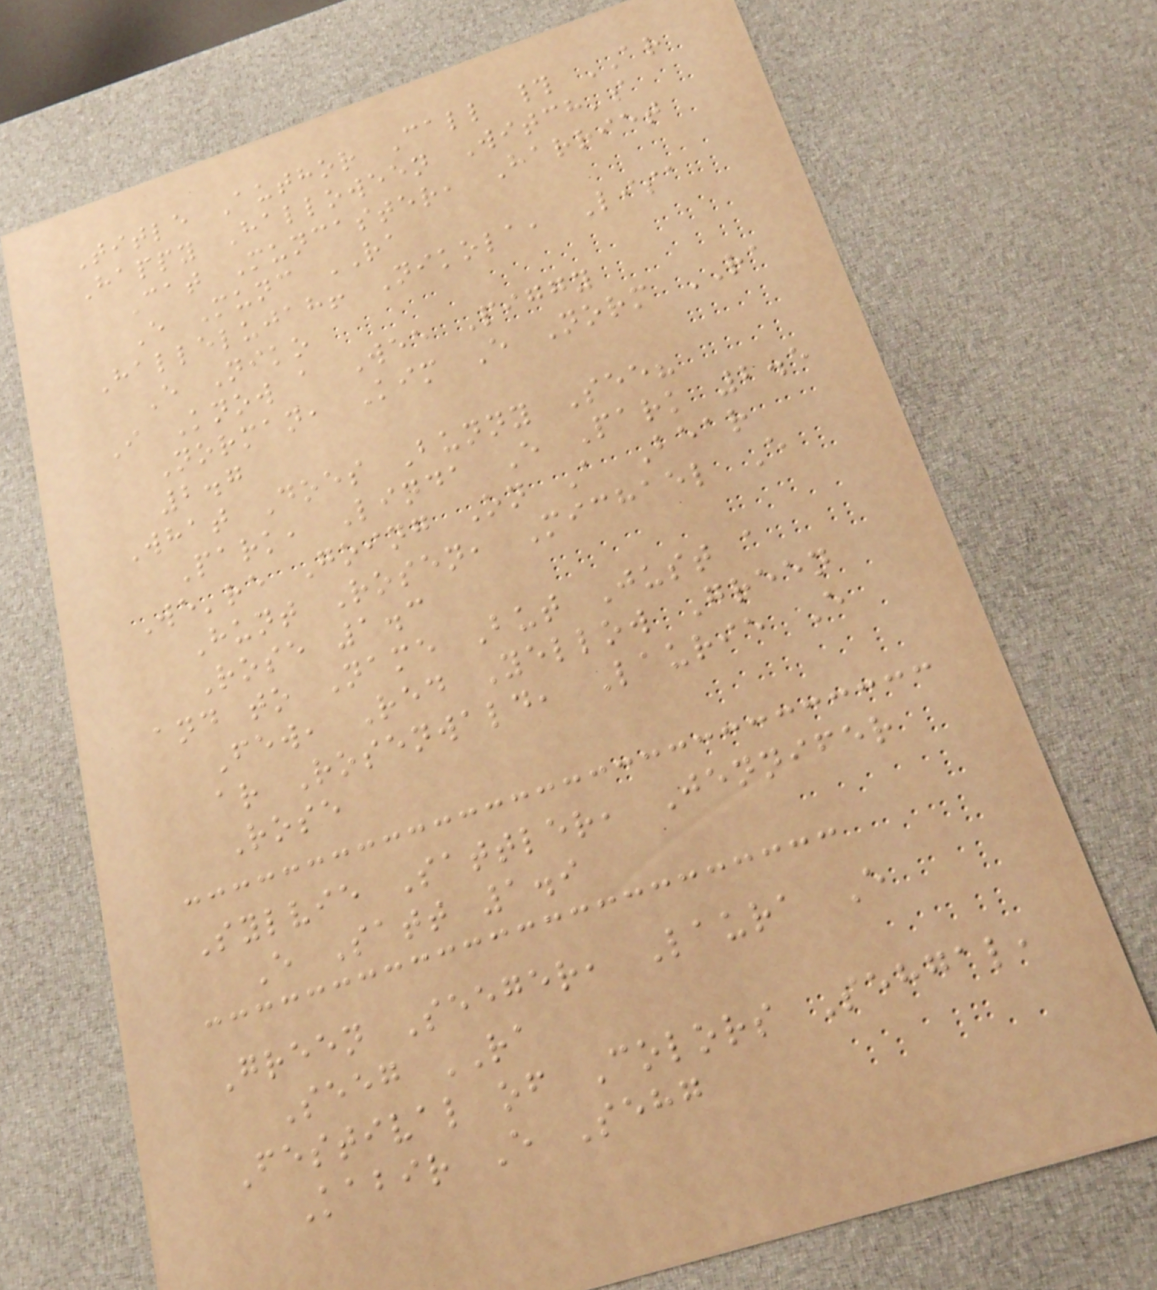Title Author Call # AR
Happy Halloween Witch's
Cat Muncaster, Harriet
E Munc RA
Hallelujah! Nikola, Lisa
E Niko
I Know a Wee Piggy
Norman, Kim E Norm RA
2.7
What Does Bunny See?
Park, Linda E Park 2.5
We're Going On A Bear
Hunt Rosen, Michael E
Rose 1.3
and to Name But Just a
Few, Red Yellow Green
ar Rosenwald, Laurie E
Rose
Sylvie Sattler, Jennifer
E Satt 1.9
Green Seeger, Laura E
Seeg RA
Festival of Colors Sehgal,
Kabir E Sehg
